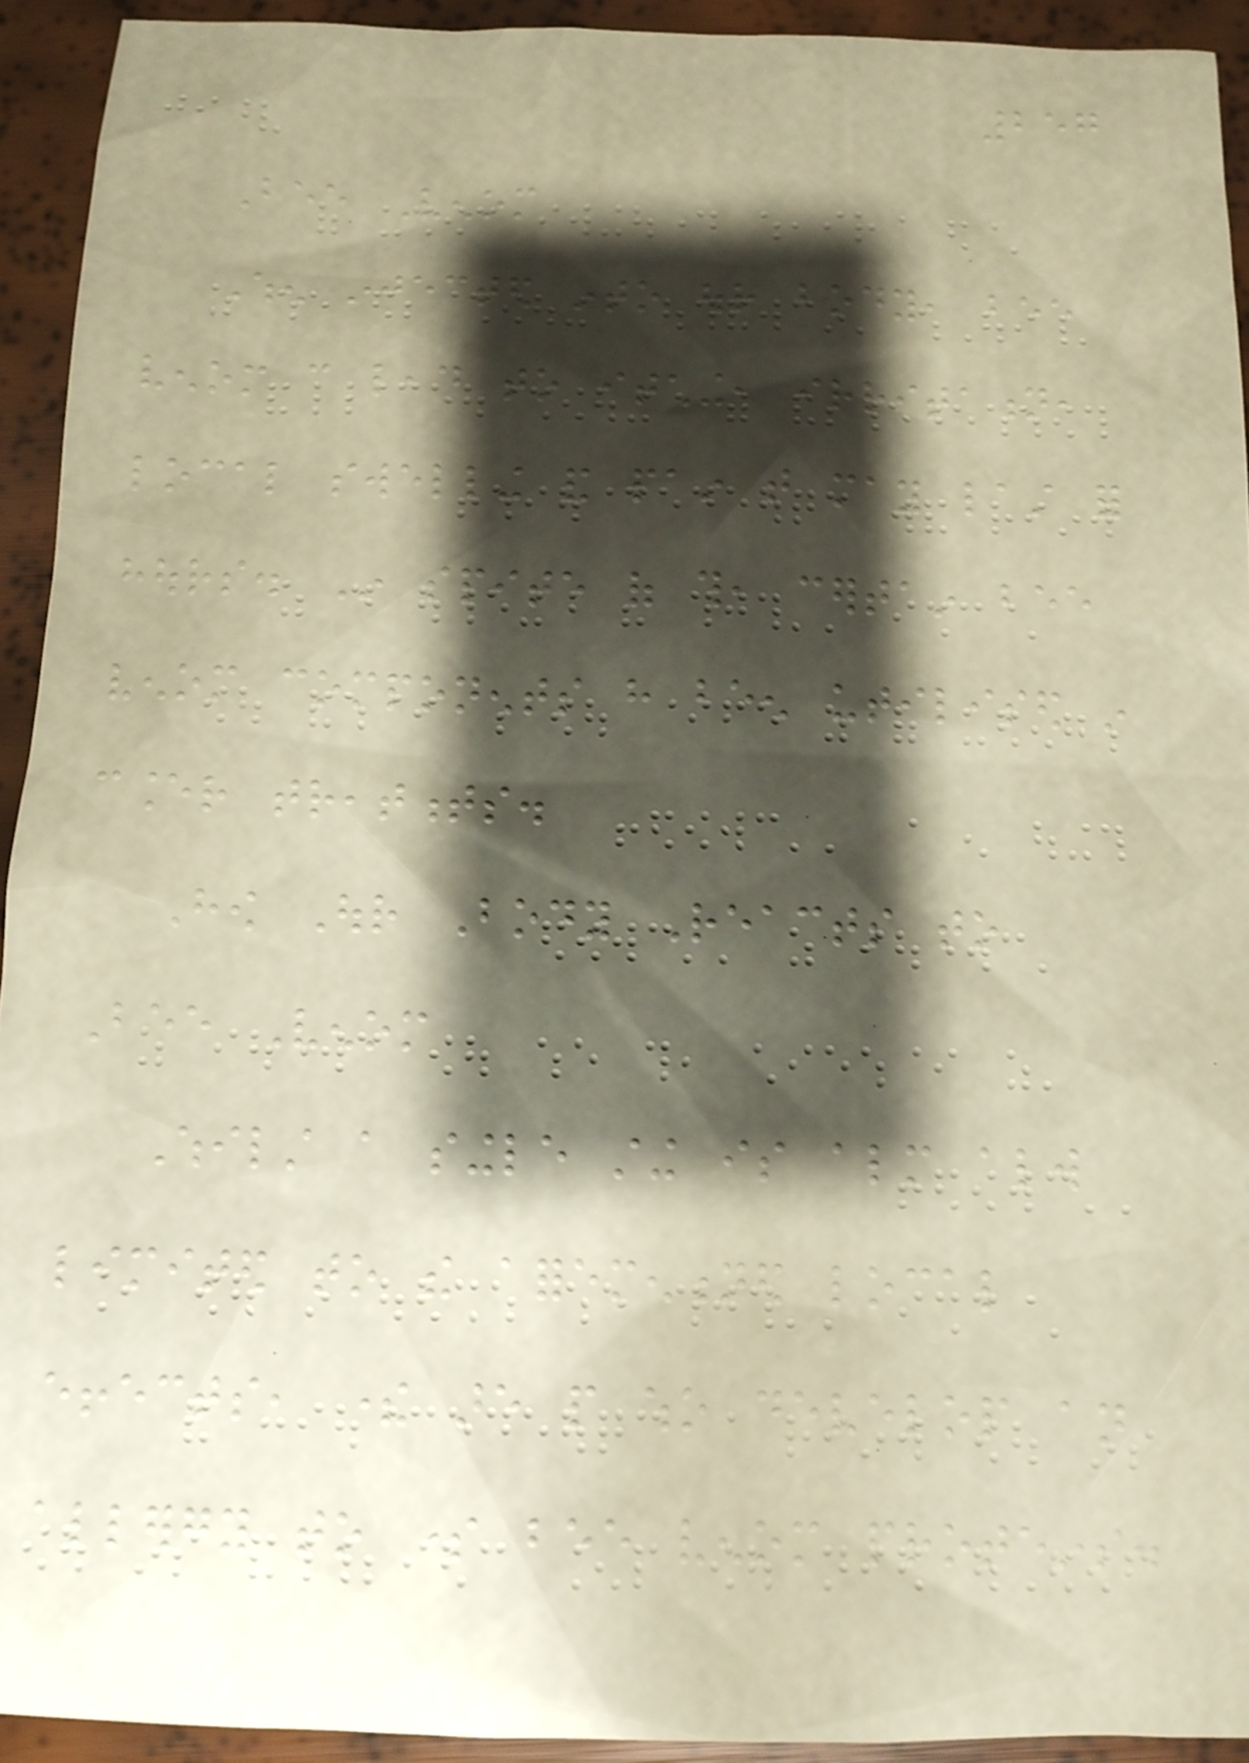257
Bee Venom
When injected into our body, bee
venom can lead to itching, irritation,
local swelling and pain that may last for
hours. In spite of this, certain bee
venom components have been utilised in
cancer treatments.
How Our Body Reacts to
Bee Venom
Whilst a single sting is almost always
limited to the aforementioned local
effects, there are people who develop an
allergy to some bee venom proteins.
